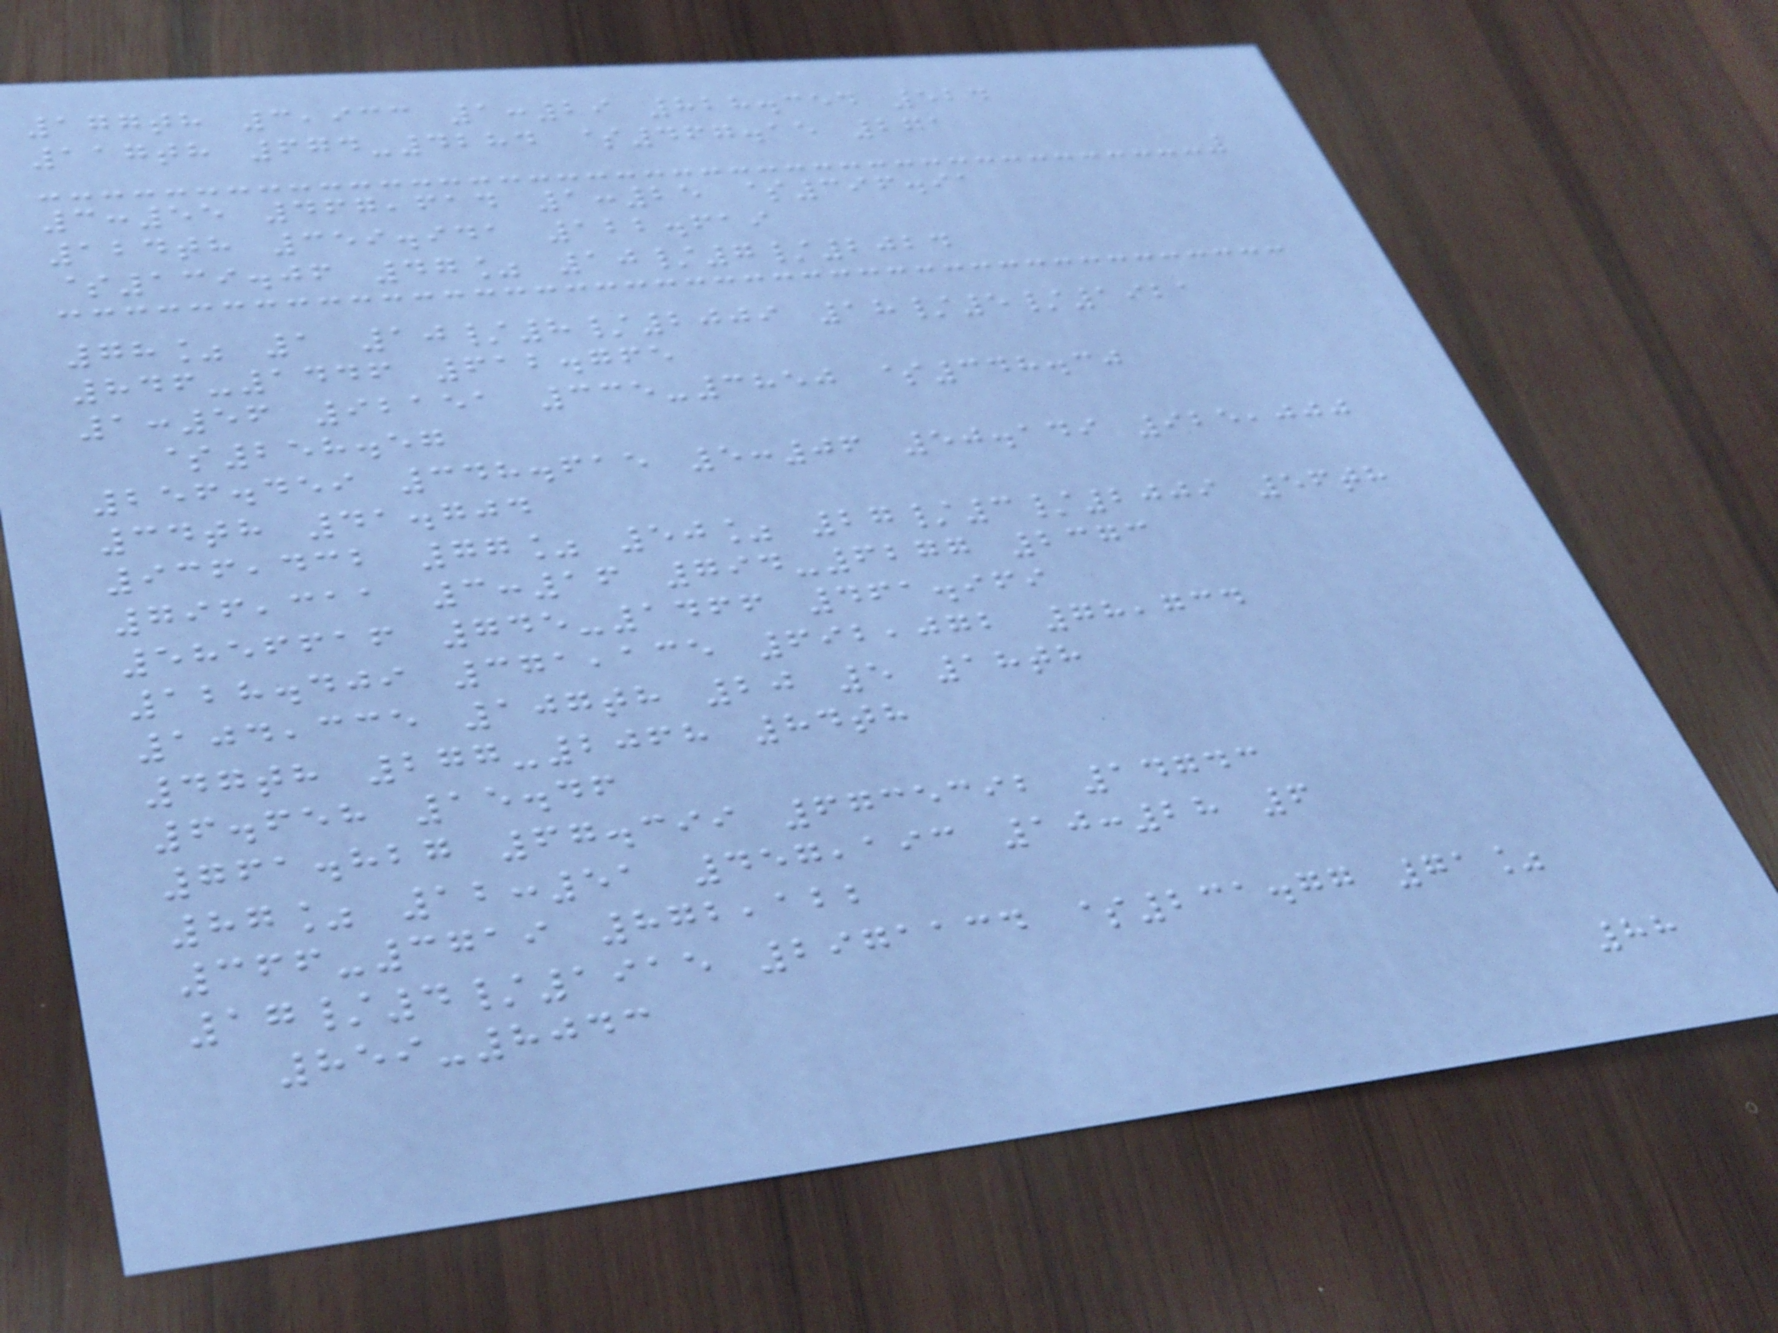177th 3,933 1:29 828.354 524
117th 674-4284 $467.15 271
3:55 467,614 1:25 $396.91
124th 359.941 122.619
$139.06 47% 10/7/2024
78% 1 10/8/2009 18/5/1921
846-1446 612.765
1:56 92151 335-3850 $348.30
$258.57
256.459 348.615 5:06 50.149 925,000
34th 41.704
936,432 77% 50% 27/3/2009 56th
796,311 3:16 794-6277 2373
5856616 745-1466 461.969
128.409 371,135 692,072 78,734
104,335 107th 20 5 18th
47th 277-2068 84th
6.658 15.46
761.827 67.399 6735392 14743
87% 12:51 457,193 10:28 6
366-3719 872,122
17/4/1915 2971134 $231.77 71%
859-8043
88
